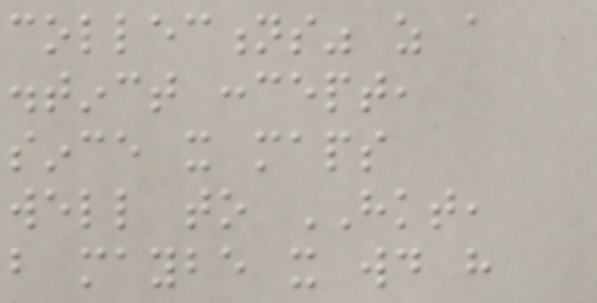collections" as a
distinct concept,
since it maps
well to HKT,
but maybe it would have
